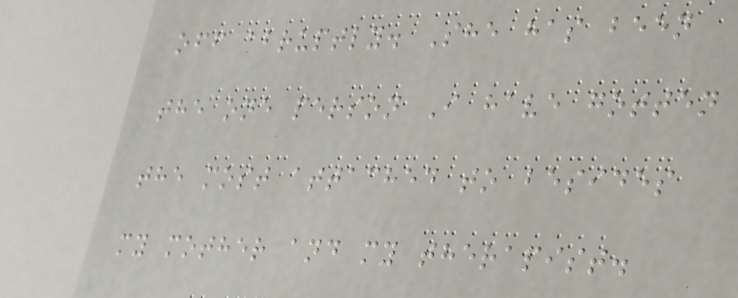off abruptly. She has been
the one person I have gotten
the most attached to besides
my mother and my therapist.
